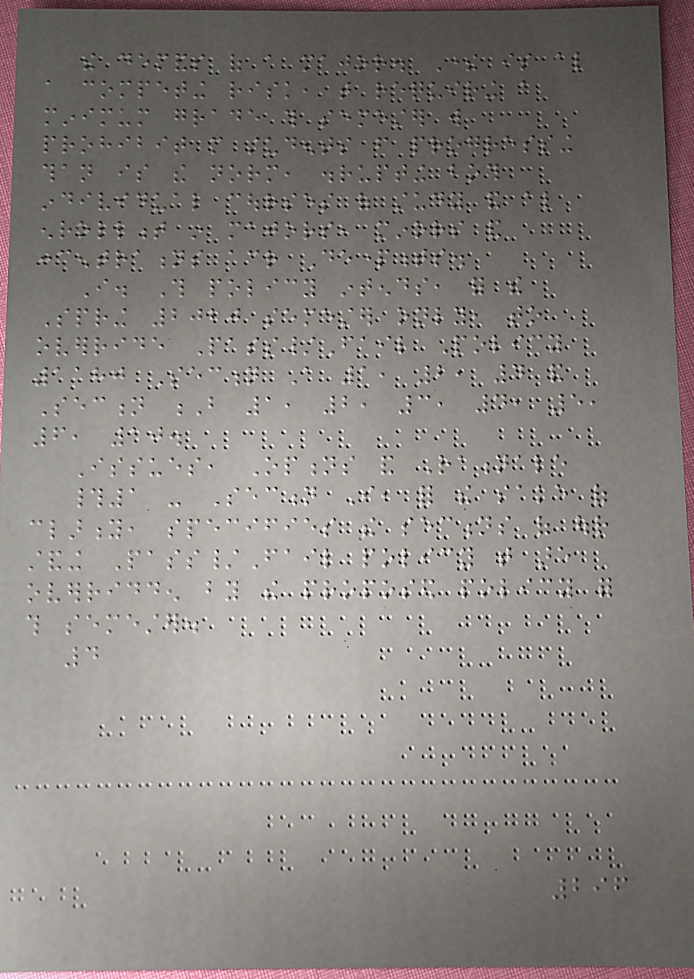the demands of a major. There is also
a competing risk, that requiring a
minimum grade this semester will
prohibit more students from progressing
than is the norm, disrupting both
individual courses of study and also
enrollment in majors, minors and
concentrations across Departments.
I. This policy intends, for the
Spring 2020 semester only, to
override Pass/Fail Policy
1180 Section A 1, 2, 4 and
Section B 1, 2, 3, 4, 5,
6, 10.
Issues, Options and Rationale
#1 - Section I, for the sake of
clarity, specifies the sections of our
standing Pass/Fail policy that are
overridden by the proposed policy for
this semester.
4
296
